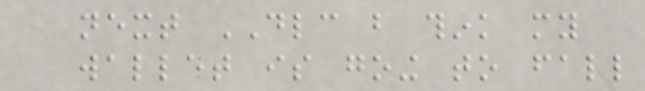next DLC but think my
wallet is going to fall
